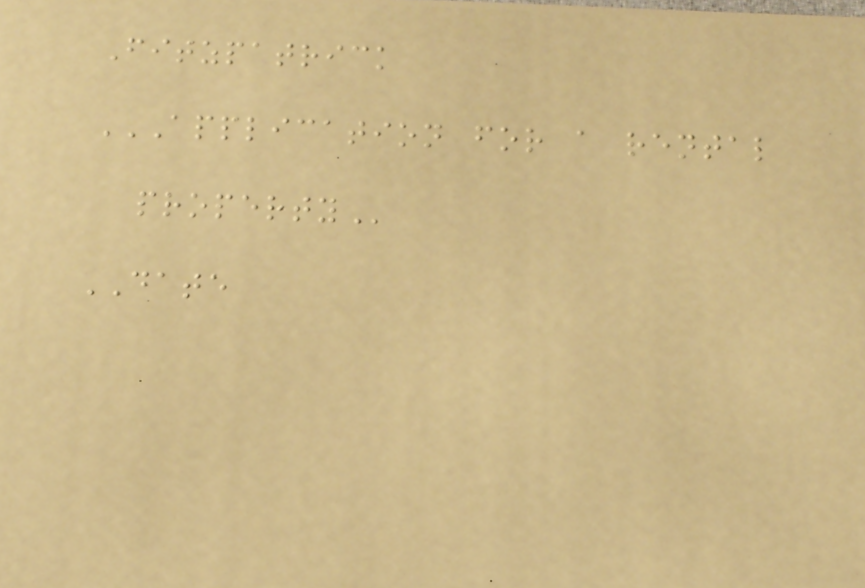Fitzpatrick
APPLICATION FOR A RENTAL
PROPERTY
DATE
